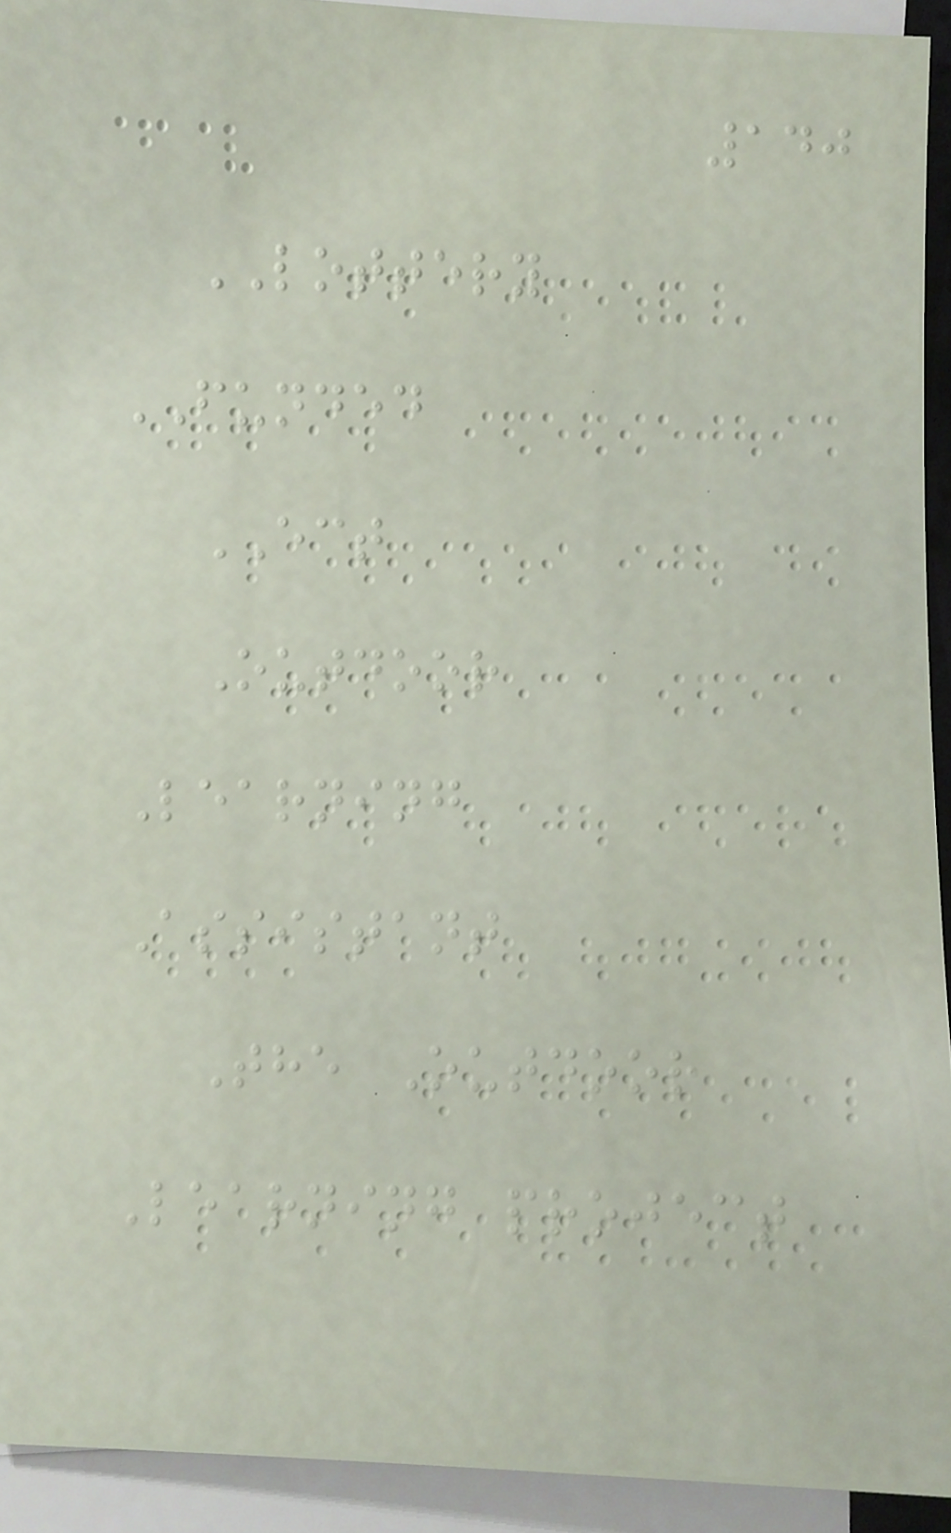140
LOTTERY
FUNDED
ECT
Outdoor
Learning
Assistant
The Outdoor
Learning project
